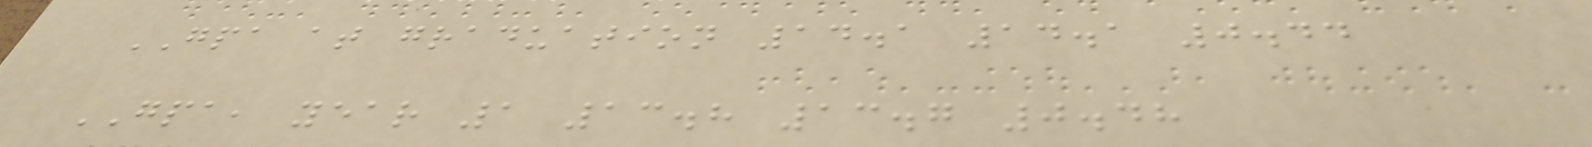GPA at graduation 14.1 14.1 0.44
GPA, year 1 13.8 13.7 0.48
